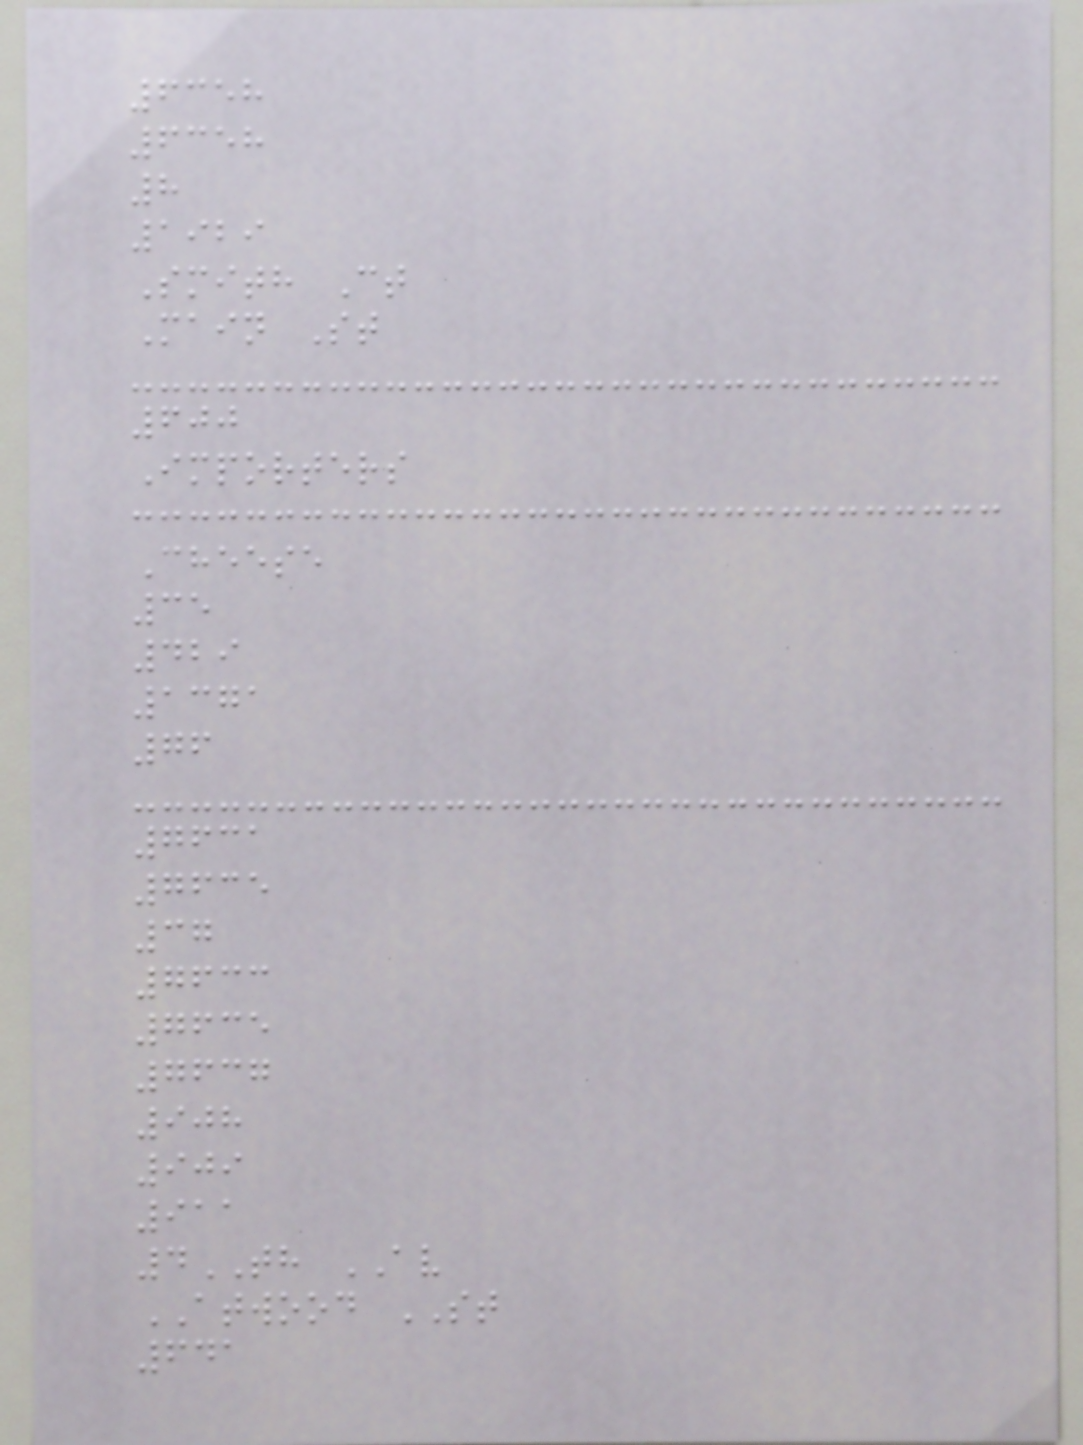6358
6358
8
1929
Smith Ct
Main St
600
Importers
Cheese
35
429
1371
76
7631
7635
37
7633
7635
7637
908
909
911
4TH AV
ATWOOD ST
641
